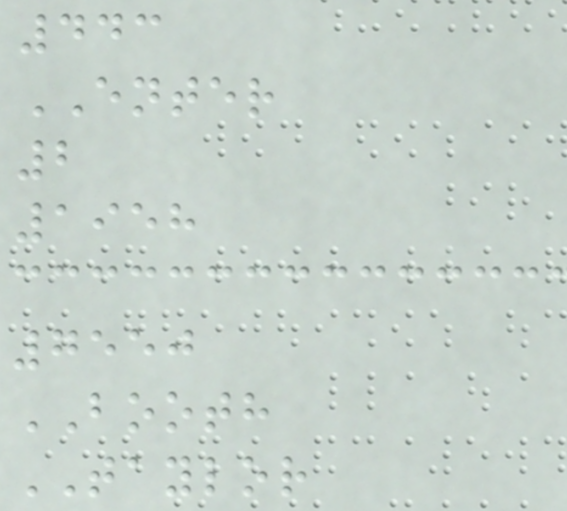443
ENTER
2
1958
7550
BOOTH
TAYLOR
